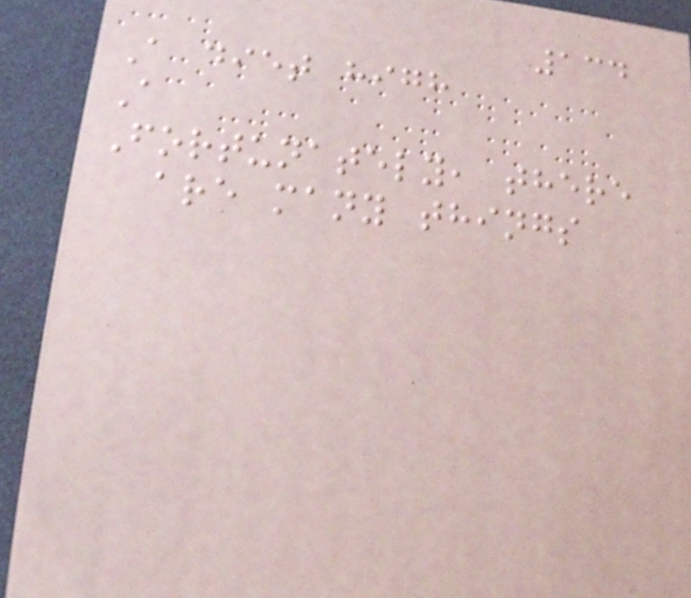134
A diet high
A
Fortunately, there
are many things
